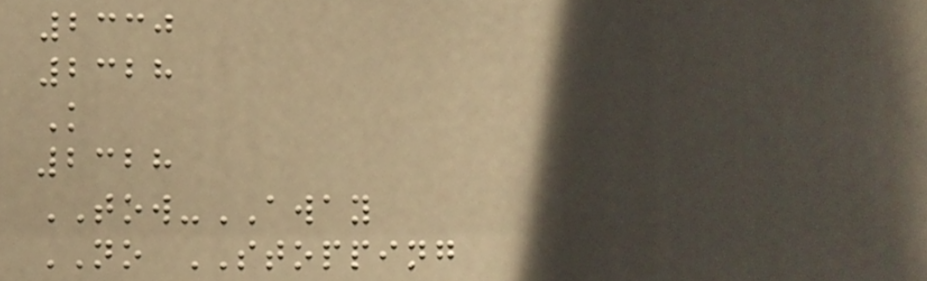2330
2328
K
2328
TOW-AWAY
NO STOPPING
